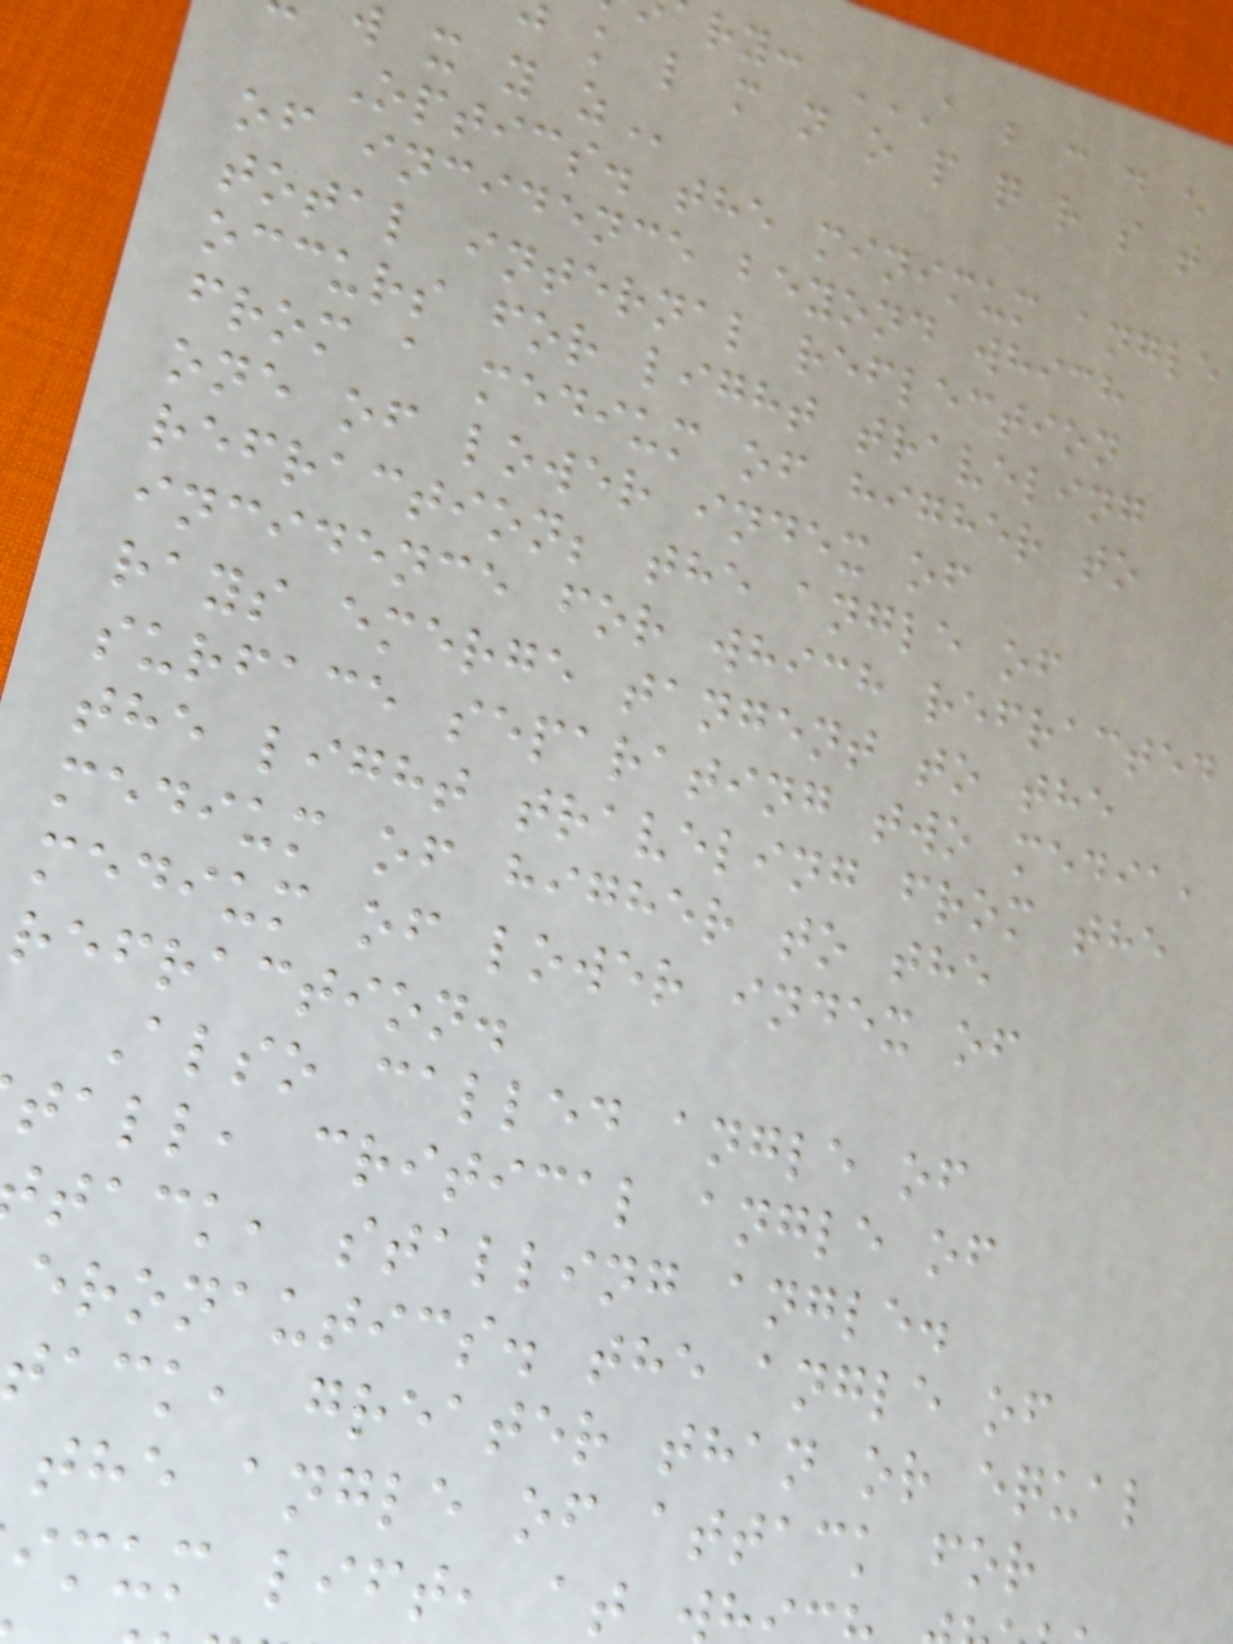k l m n o p q r s t
Optics. the minimum angle
of incidence beyond which
total internal reflection
occurs for light traveling
from a medium of higher to
one of lower index of
refraction; the angle of
incidence for which refracted
rays emerge tangent to the
surface separating two media,
the light traveling from the
medium of higher to the
medium of lower index of
refraction.
Also called angle of
tall, critical angle of
tack, stalling angle.
eronautics. the angle of
tack, greater than or equal
the angle of attack for
imum lift, at
